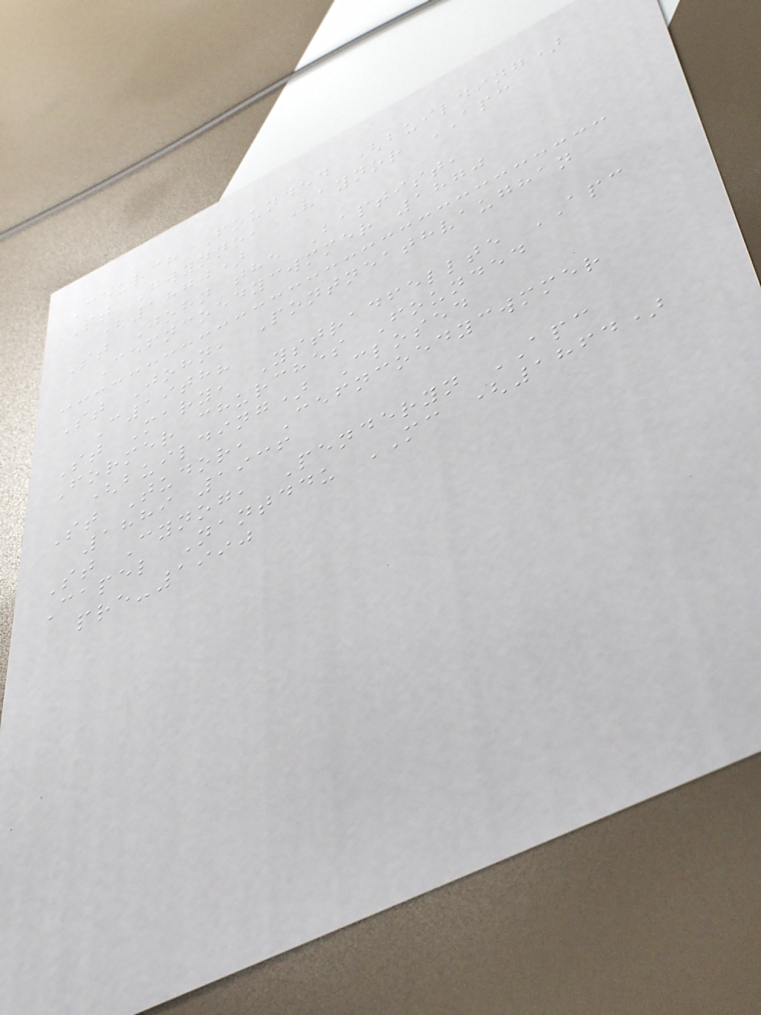Church Founded (building)
St Gwynno, Vaynor APC
(1870)
St John the Baptist,
Cefncoedycwmmer 1870
St John, Pontneathvaughan
C19th?
St Mary, Ystradfellte APC
Former churches Founded
(building) Closed
St Tudor, Cefncoedycwmmer
1889 1936
St Cynog, Penderyn APC
Capel Nantddu MC (1864)
pre-1990
